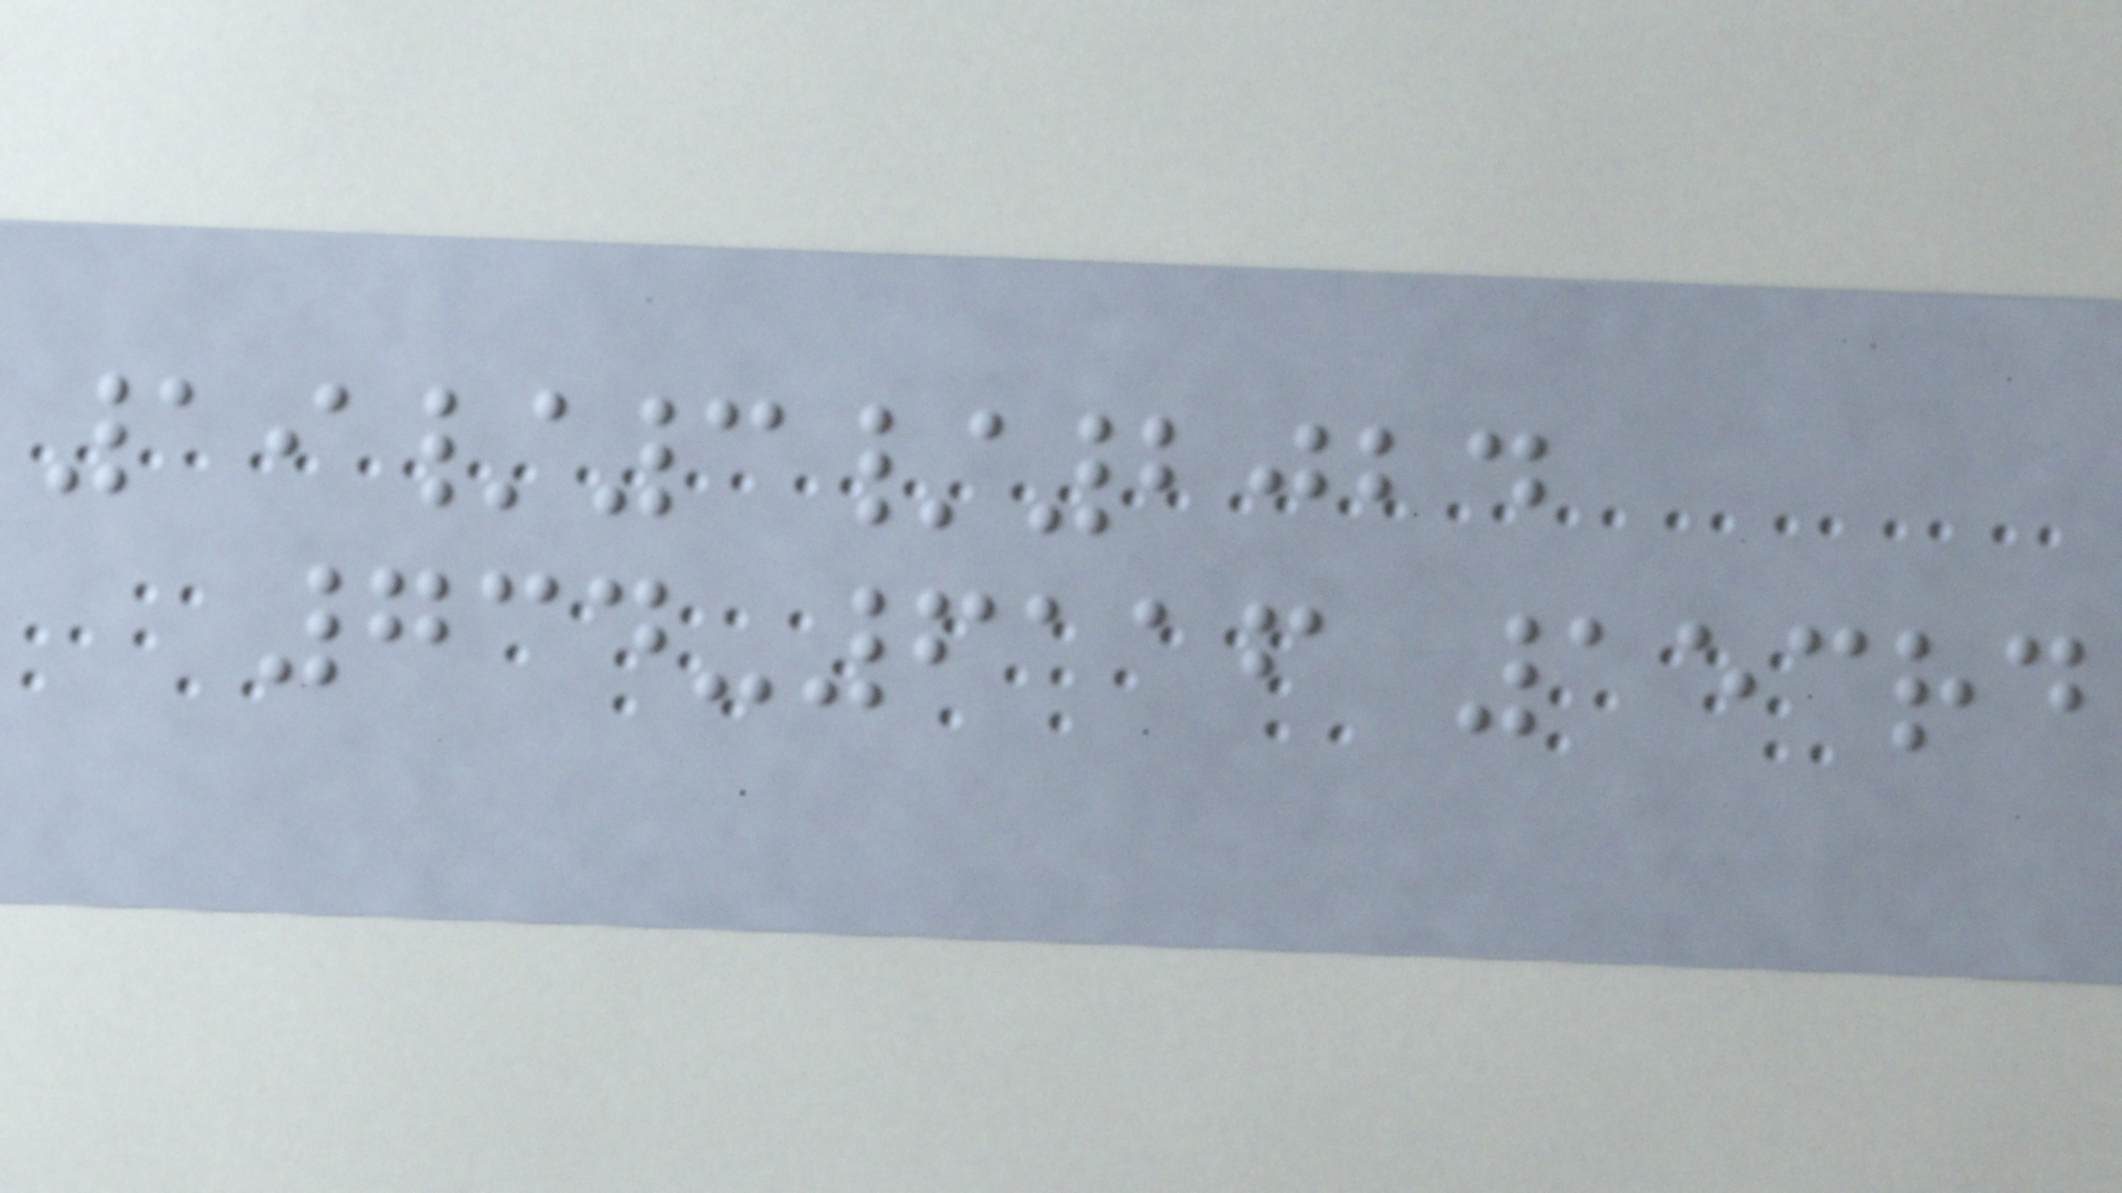19/3/2024
734-6116 153rd
